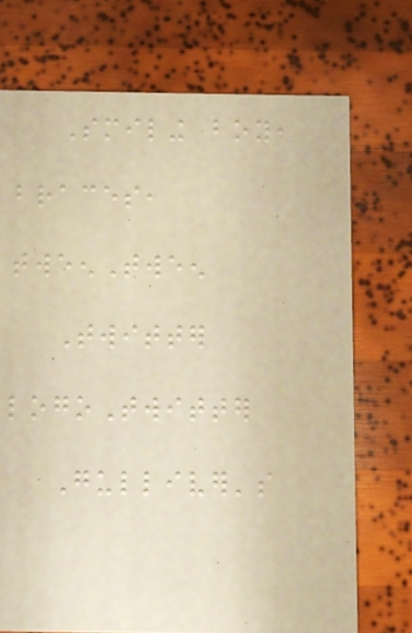Smiling boy,
braces,
tweenTween
Twitter
logoTwitter
Gulliver's
